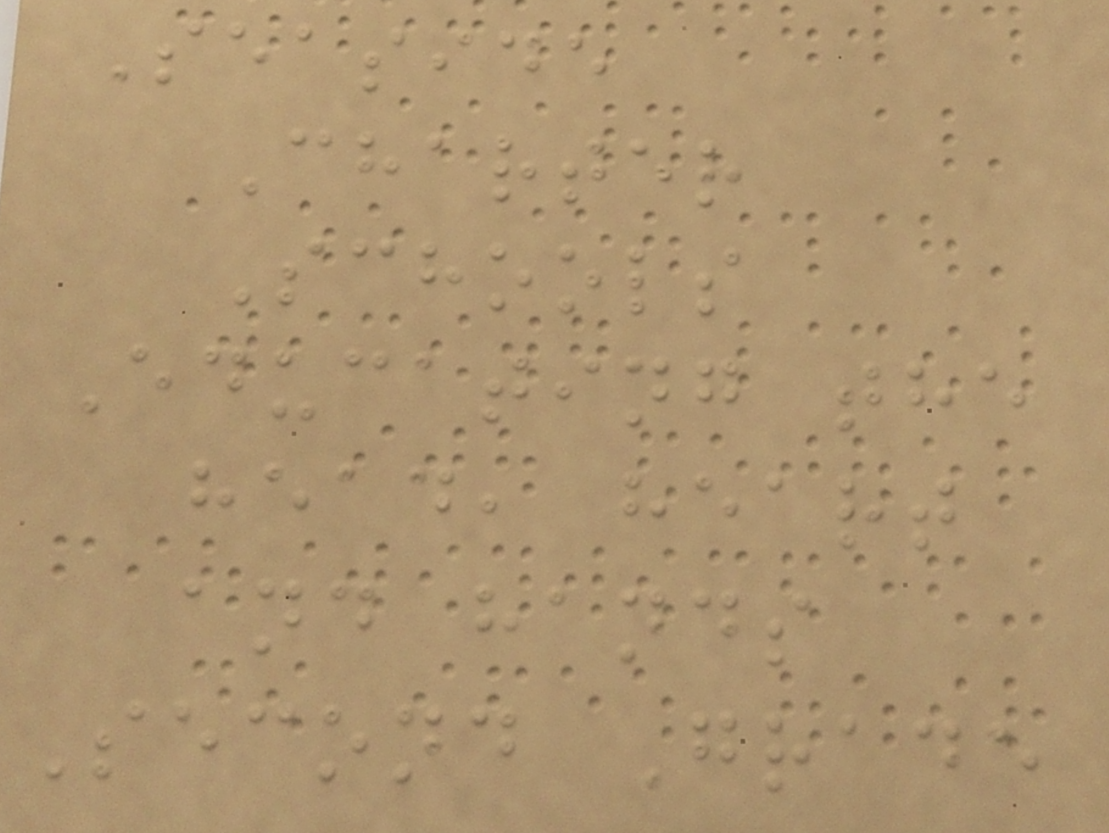Seaside
Charter
Schools
Educating the
head, heart
and hands
Second Grade
